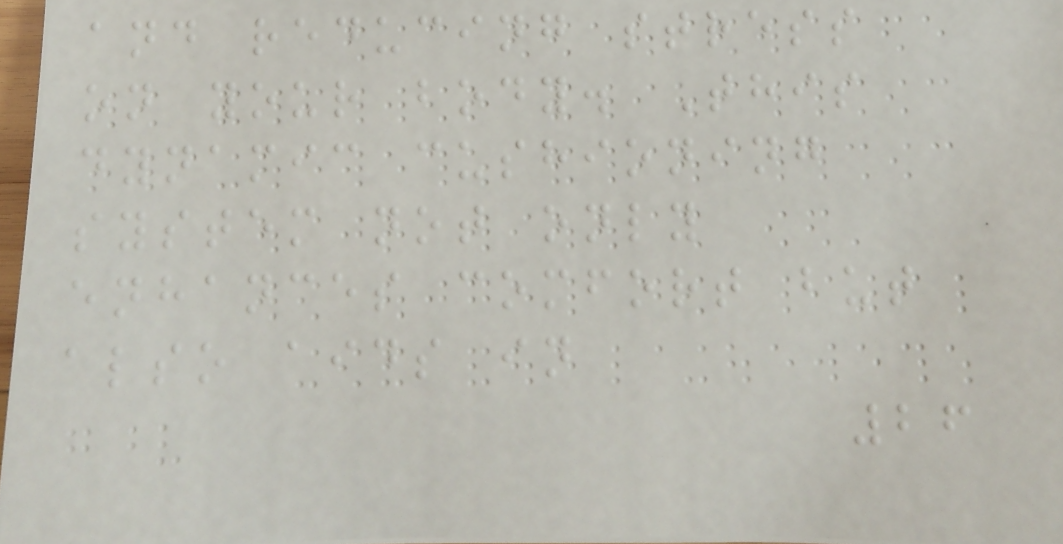and reducing stress
on your body. This
dynamic cushioning
system not only
enhances comfort but
also aids in
26
